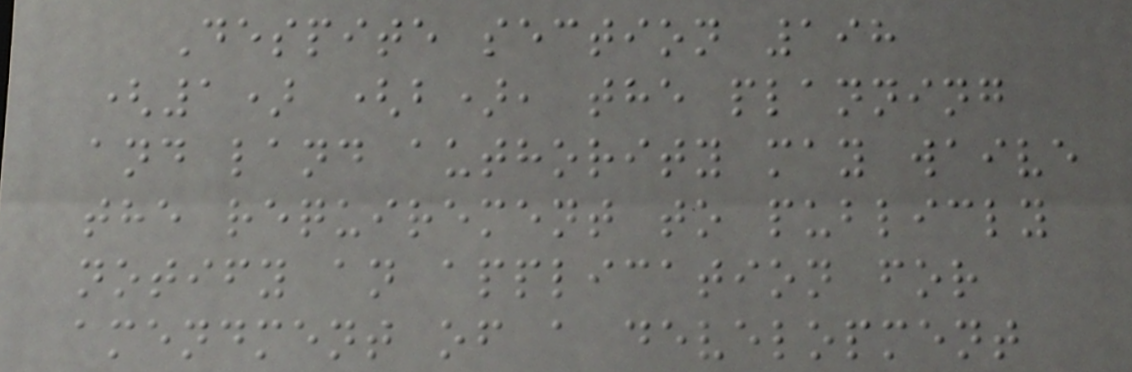Despite section 198
(1) (b), the planning
and land authority may waive
the requirement to publicly
notify an application for
amendment of a development
